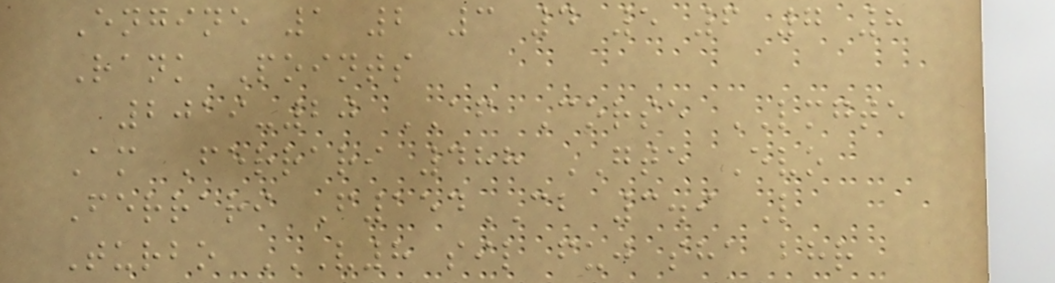Engine 1 2 3 4 5 6 7 8
Rank Points
2019-20 AF Corse LMGTE
Am Ferrari 488 GTE Evo
Ferrari F154CB 3.9 L
Turbo V8 SIL FUJ SHA BHR
